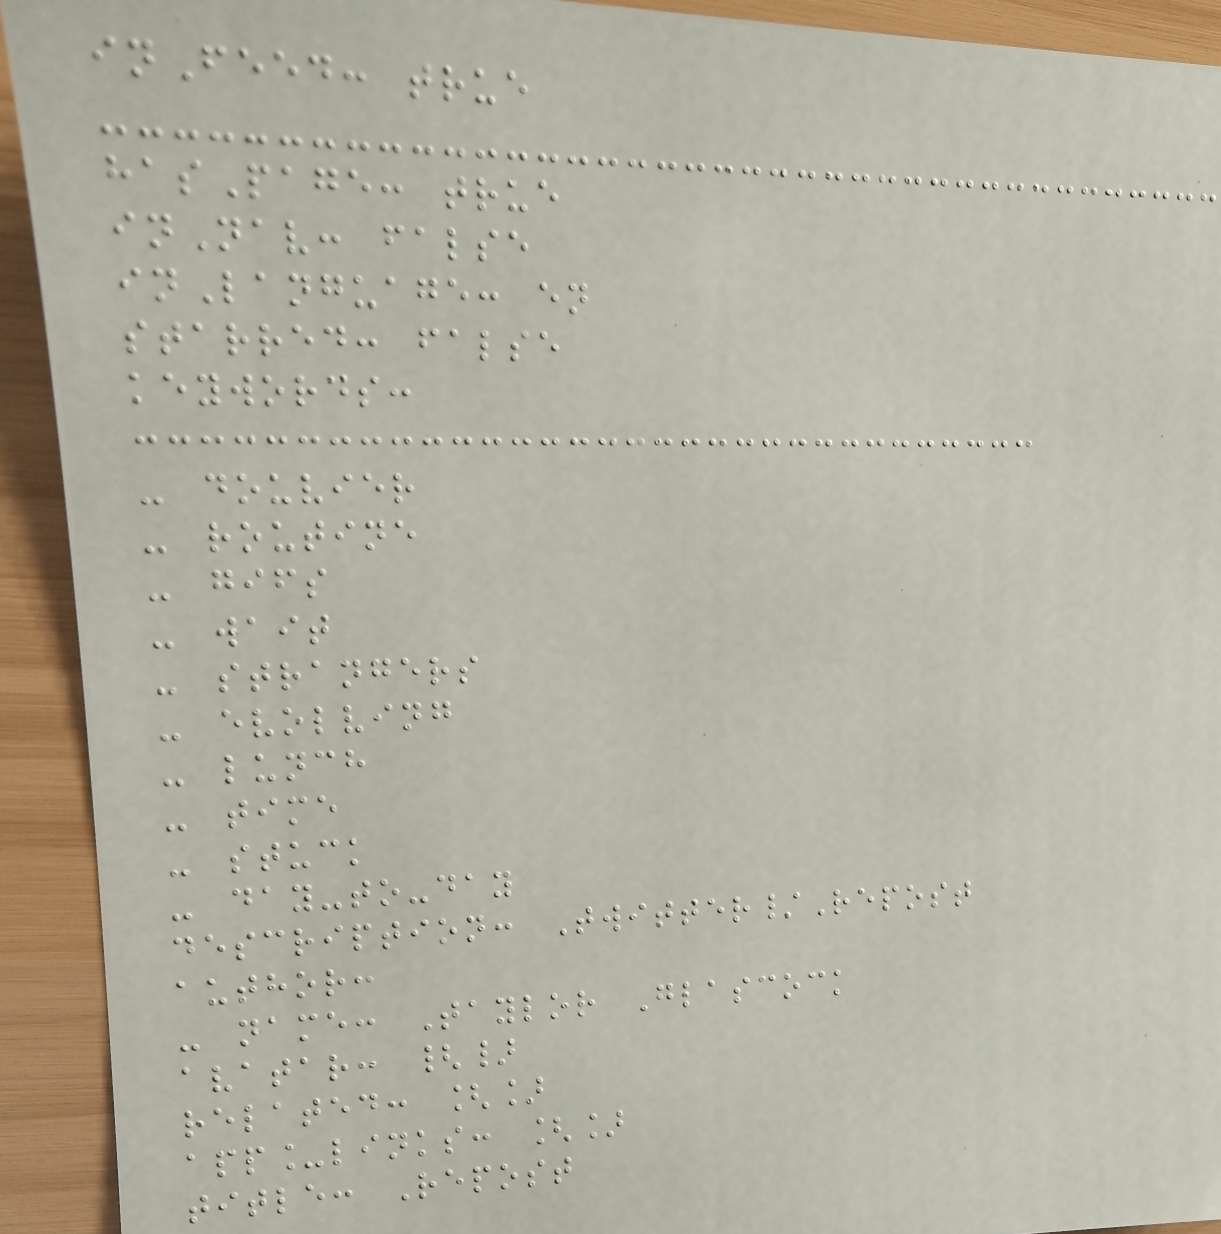inFeed: true
hasPage: true
inNav: false
inLanguage: en
starred: false
keywords:
- douvier
- routine
- gifs
- wait
- strangers
- evolving
- lunch
- time
- stuck
- day-to-day
description: Twitter/Repost
author:
- name: Taylor Glascock
avatar: {}
related: []
app_links: []
title: Repost
